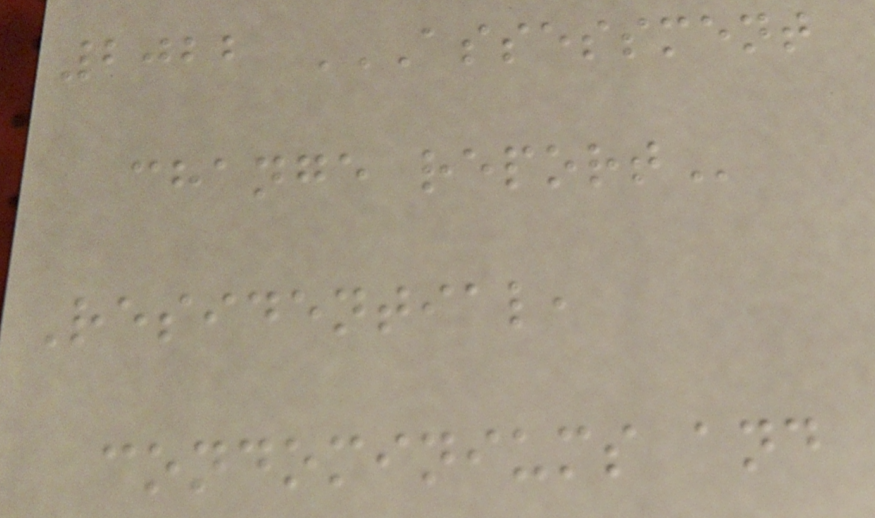2022 ASSESSMENT
CHANGE REPORT
Residential,
condominiums and
